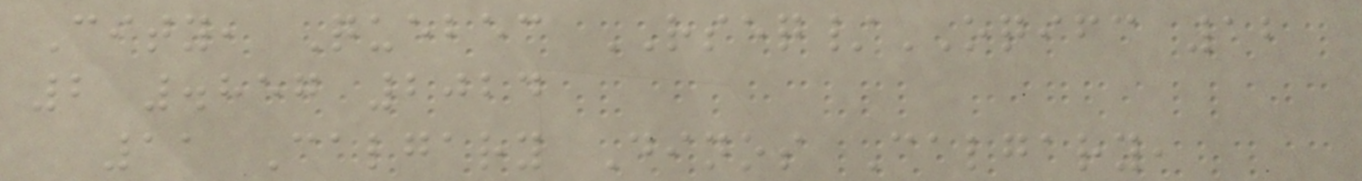City, Quebec RSEQ/OQIFC 12
2 .857 2024
11 Calgary Dinos Calgary,
